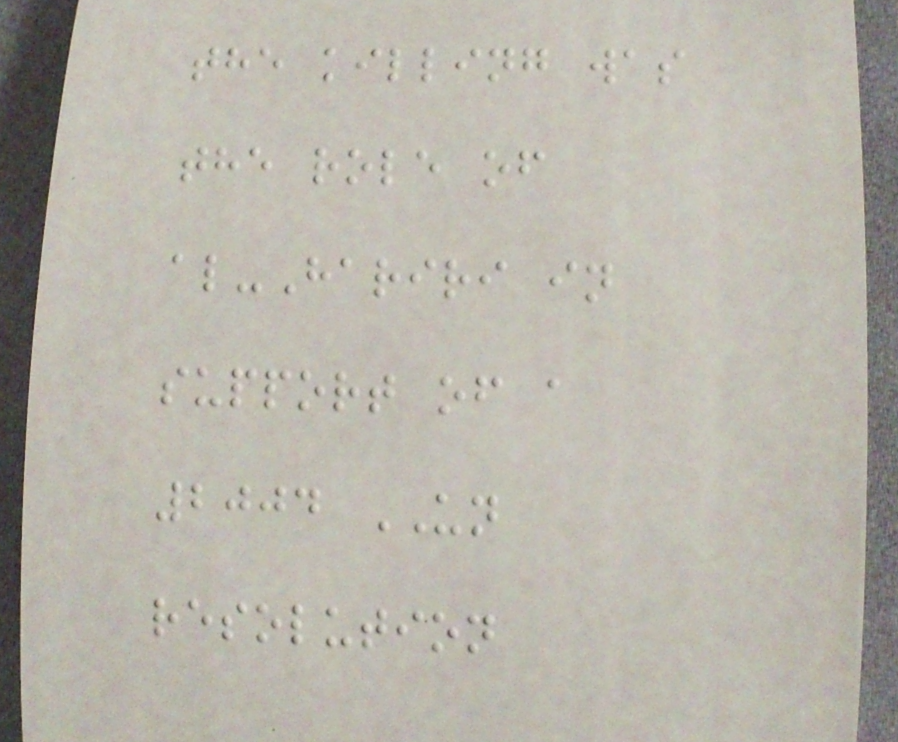the killing was
the role of
al-Hariri in
support of a
2004 UN
resolution
